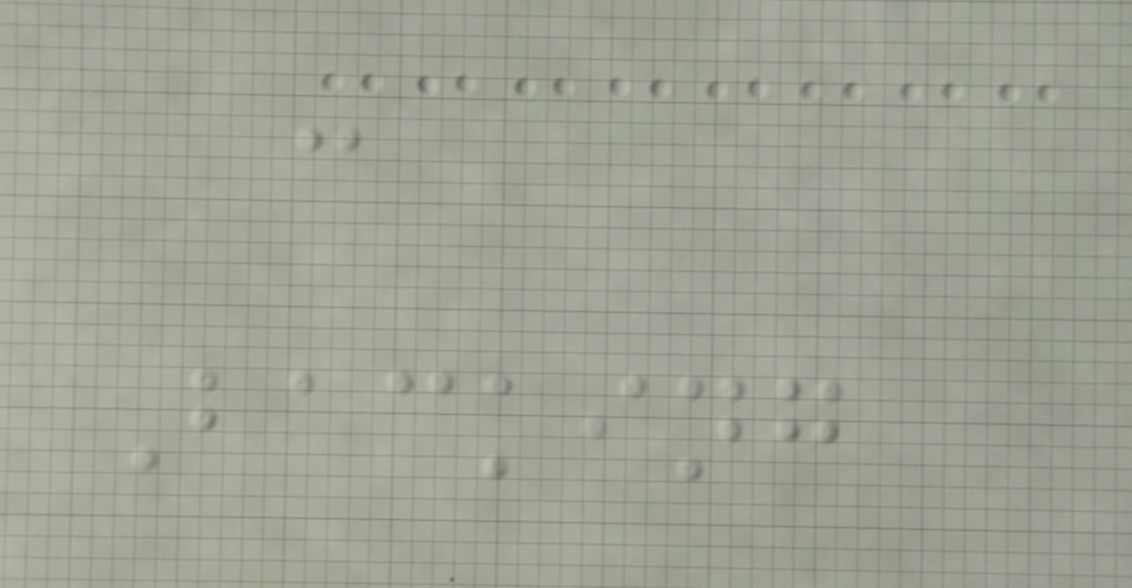-
Backing
